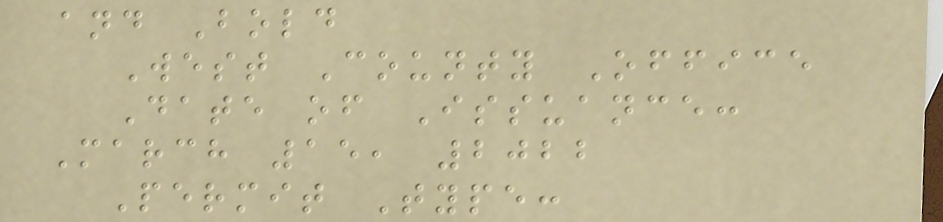and Bold
West County Office
Date of Issuance:
March 15, 2022
Permit Type:
